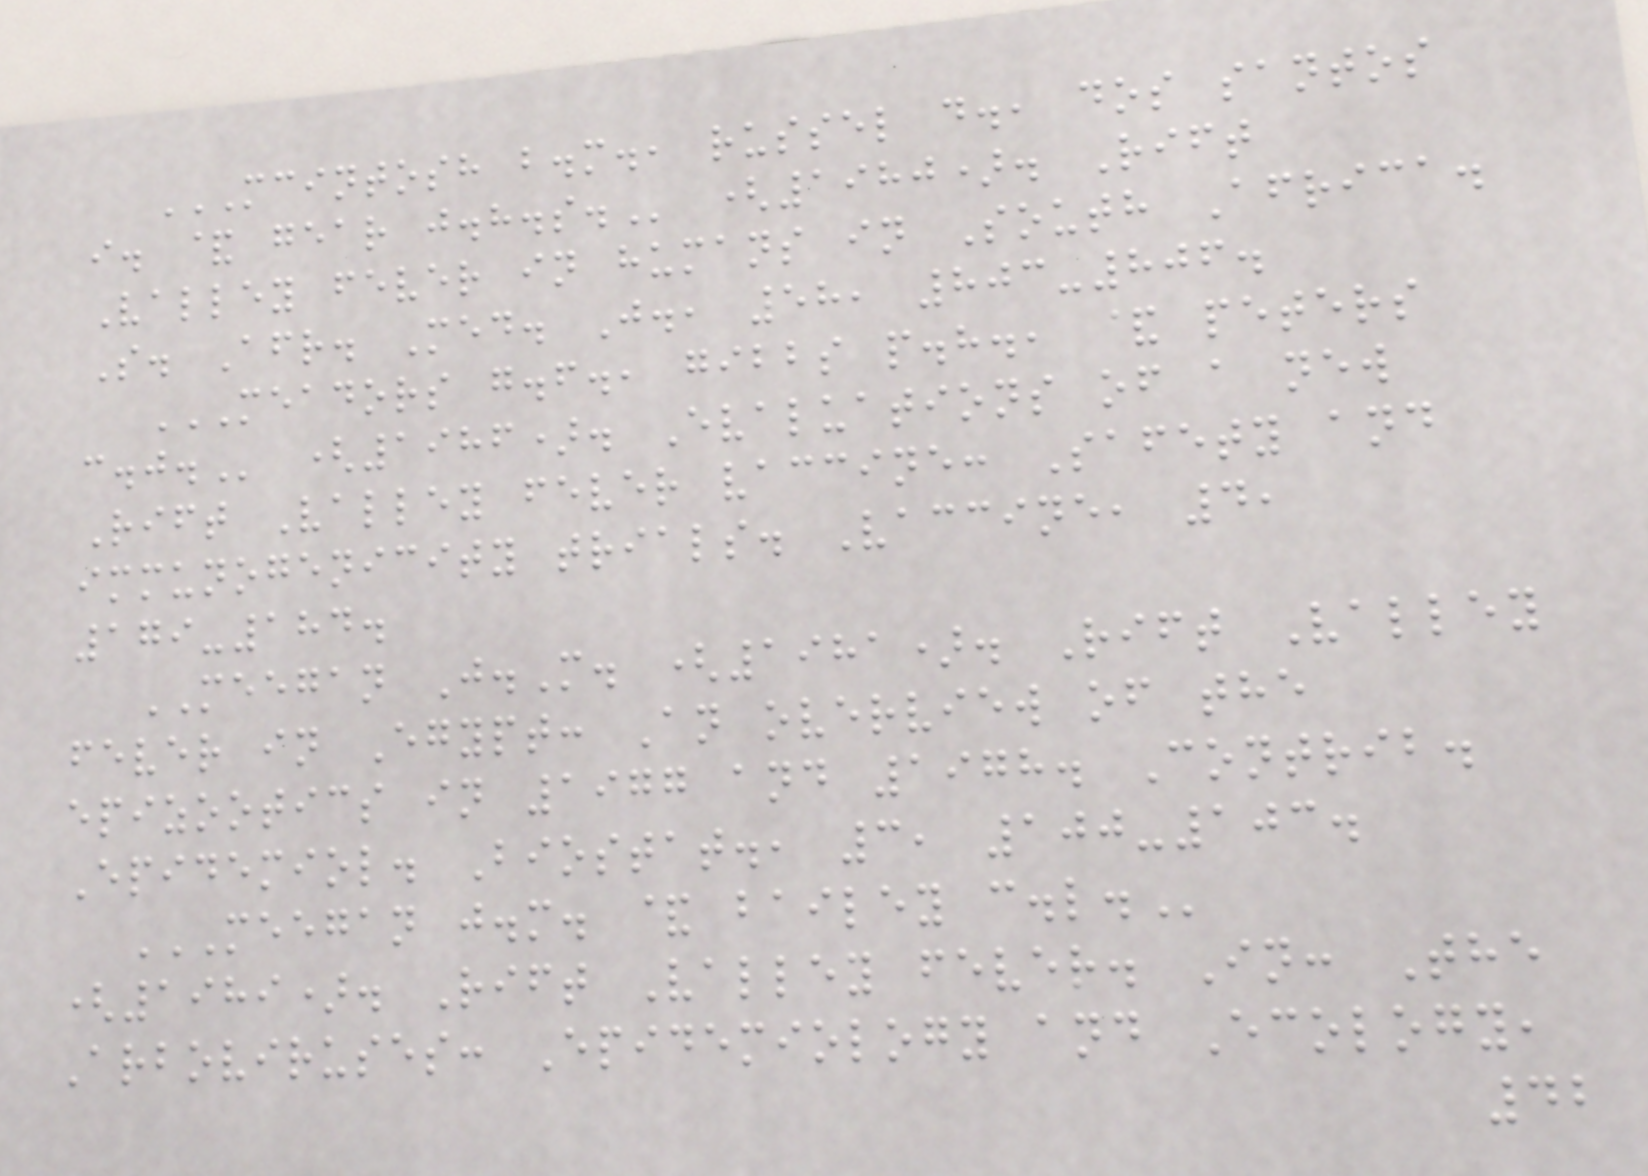MCINTOSH B.M., RUSSEL D., DOS SANTOS
I. & GEAR J.H.S. (1980). Rift
Valley fever in humans in South Africa.
S. Afr. Med. J., 58, 803-806.
MEADORS G.F., GIBBS P.H., & PETERS
C.J. (1986). Evaluations of a new
Rift Valley fever vaccine: Safety and
immunogenicity trials. Vaccine, 4,
179-184.
MEEGAN J.M. (1981). Rift Valley
fever in Egypt: An overview of the
epizootics in 1977 and 1978. Contrib.
Epidemiol. Biostat., 3, 100-103.
MEEGAN J.M. & BAILEY C.L.
(1989). Rift Valley fever. In: The
Arboviruses: Epidemiology and Ecology,
42
